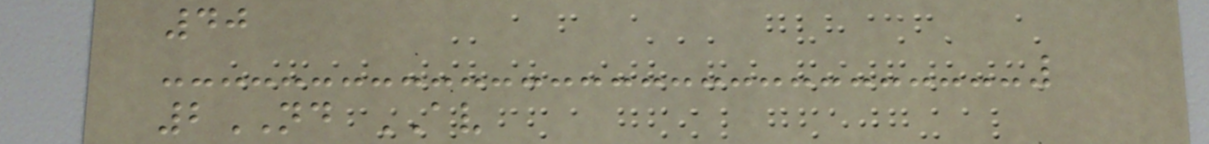40
2ND AV
